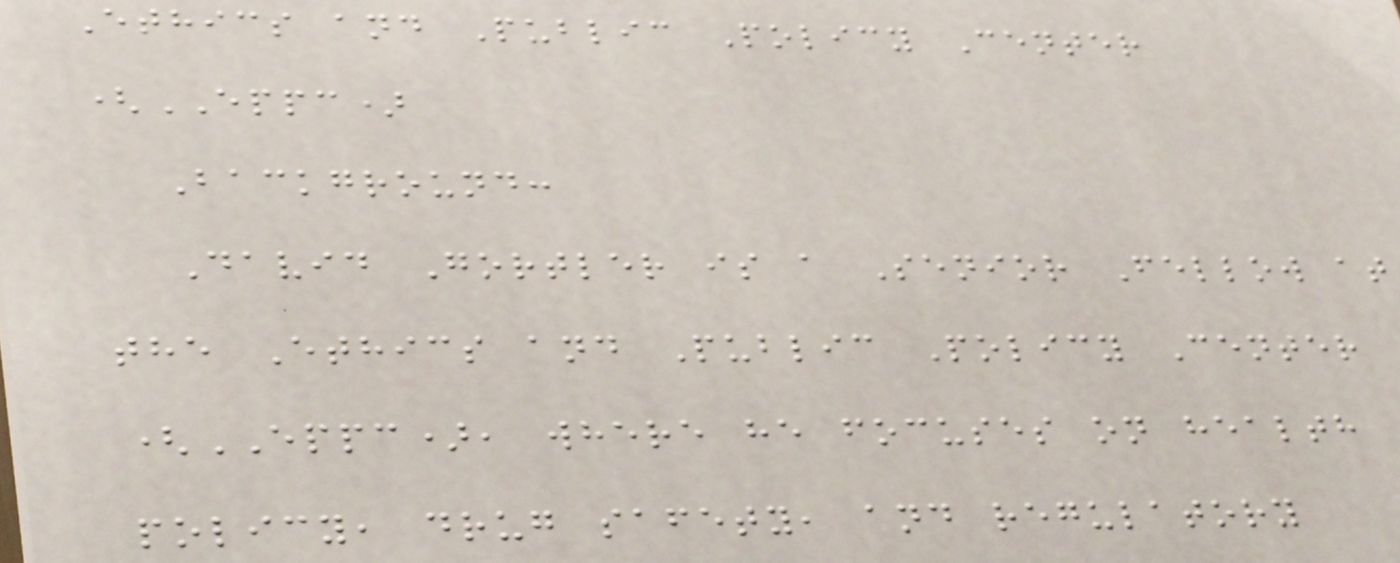Ethics and Public Policy Center
(EPPC)
Background:
David Gortler is a Senior Fellow at
the Ethics and Public Policy Center
(EPPC), where he focuses on health
policy, drug safety, and regulatory
